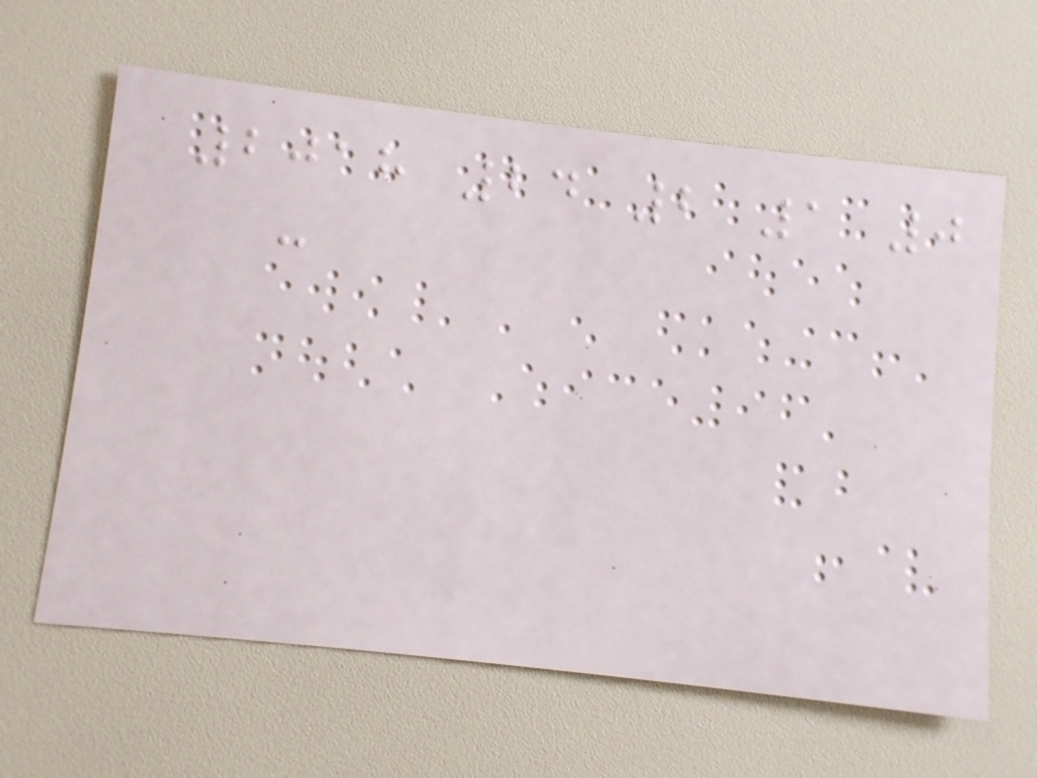2018 24 2 1 0
-
